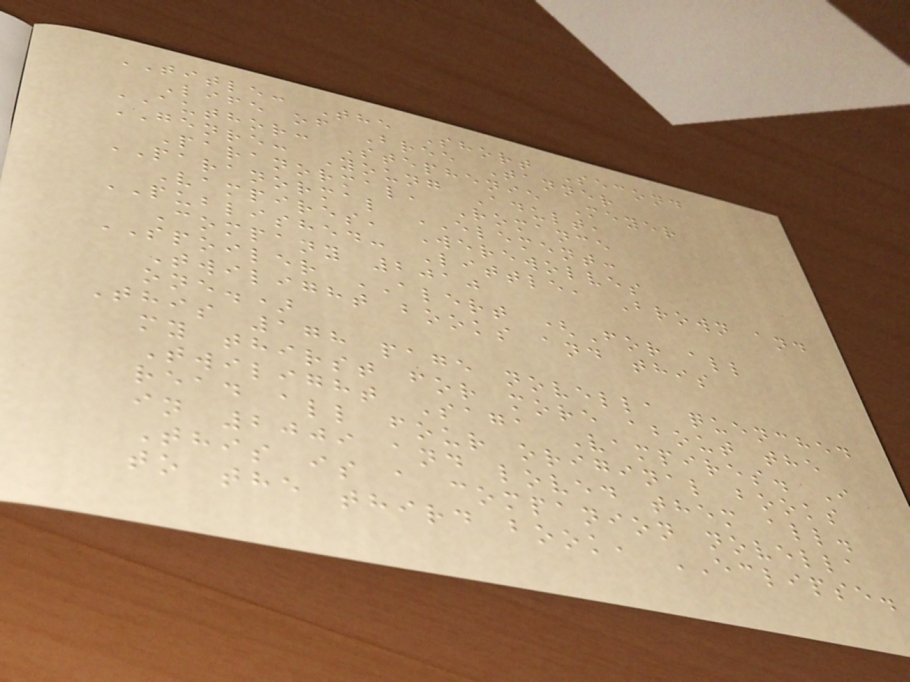TITLE: The Short Second
Life of Bree Tanner
AUTHOR: Stephenie Meyer
GENRE: Young Adult,
Paranormal, Romance
PARANORMAL ELEMENT:
Vampires, Werewolves
PUBLISHED: Little, Brown and
Company 2010
SPOILER ALERT (For all
Twilight books and this
one.)
This 178 page novella quenched
my thirst for more about the
Twilight Saga Vampires. I
read all four original books
in 2009 and loved them all.
This is a companion novella
to the third book, ECLIPSE.
